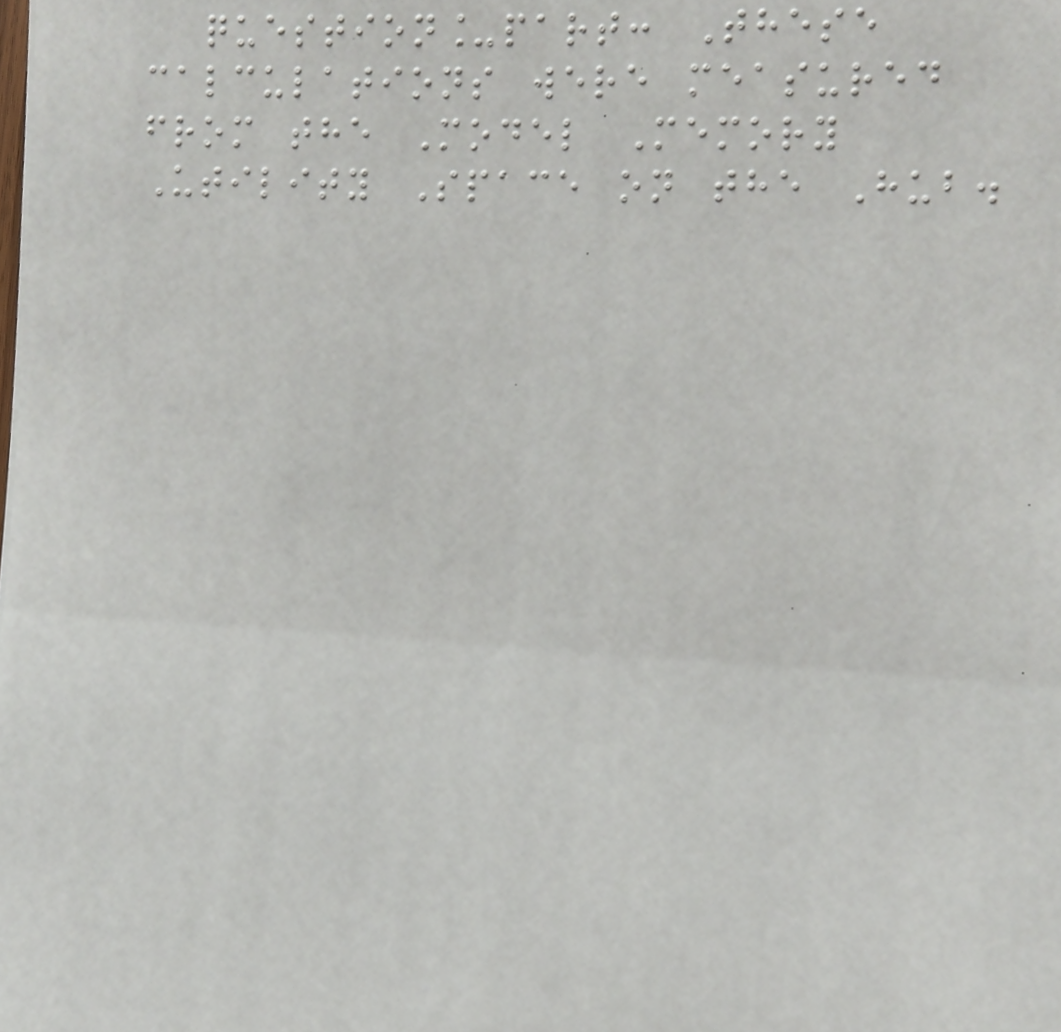question_part: These
calculations were measured
from the Model Memory
Utility Space on the Hub.
